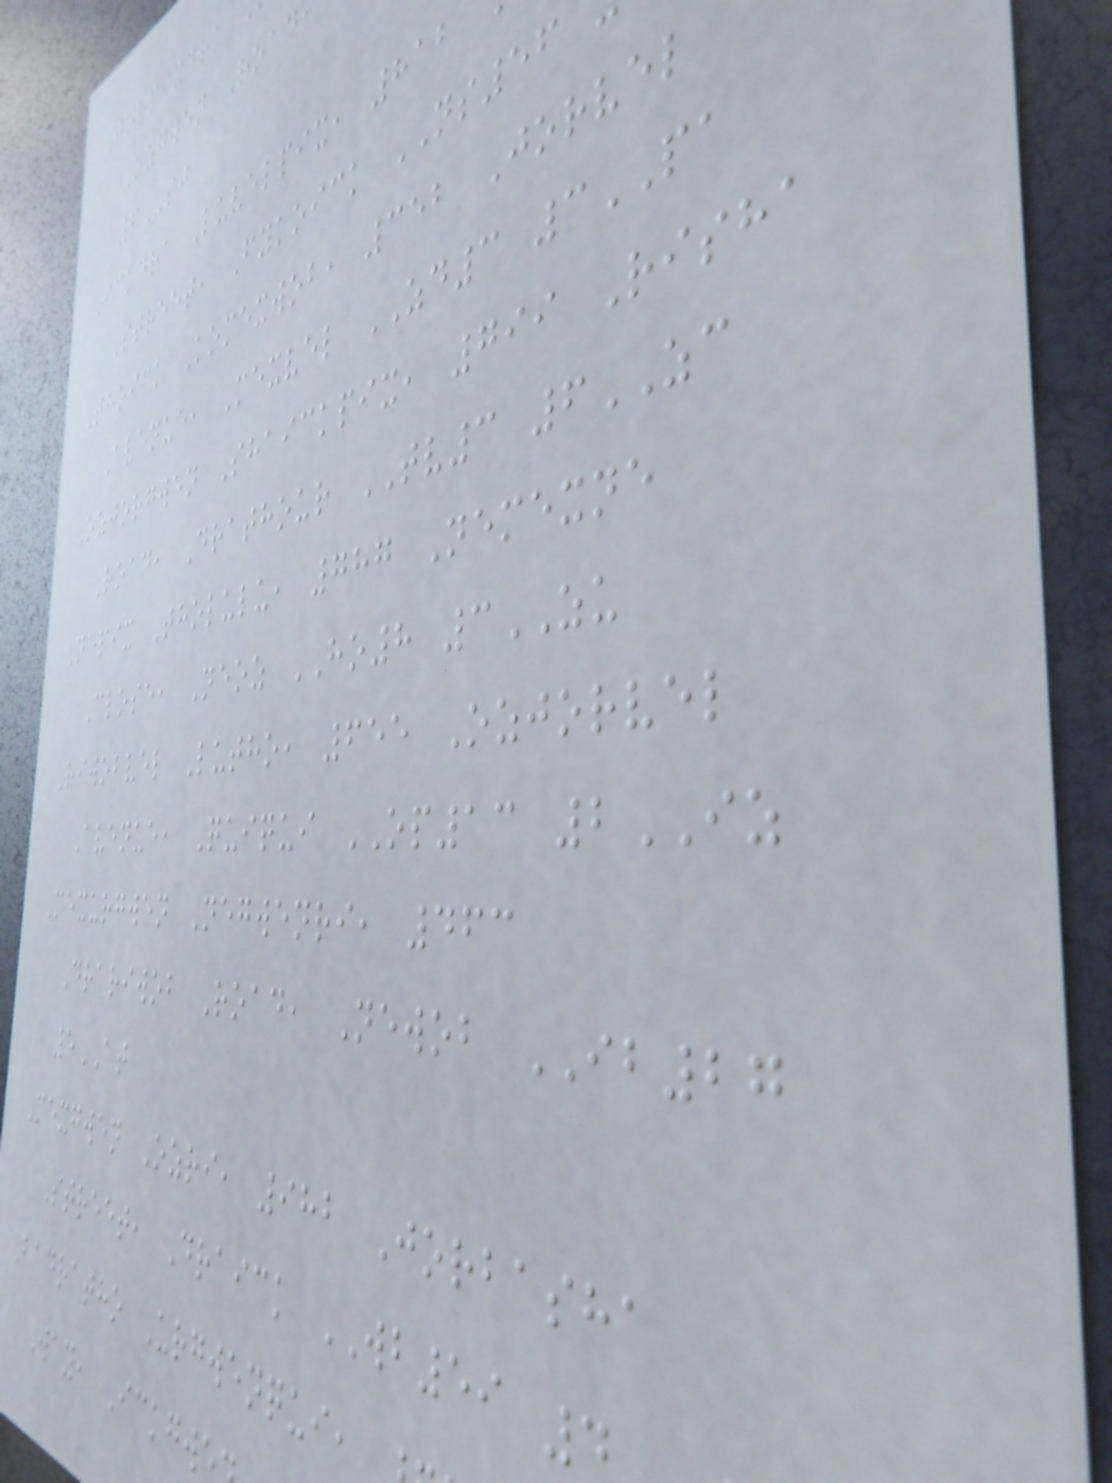Jorpixdra
Ozgwen Road
6SJ
Ickdra Luvelpix, 812
Street, Fykoick NS56
Thoick Komexwob, 352 Jorvel
Avenue, Mexvel ZD3 3PA
Ozjorgwen Shaickpix, 799 Risha
Road, Drathour TV3 6ZC
Nepix Tholulu, 787 Nemexne
Close, Neoz HO8 3ZU
Riwobvel Lutho, 655 Ozjorvel
Avenue, Quiqui OP13 2IZ
Mexurgwen Negwenri, 463
Drariwob Road, Newob IB27
5AT
Mexgwen Ozri, 982 Jorbasha
Street, Draick WB59
Badratho Urgwenqui,
Way, Ickgw
